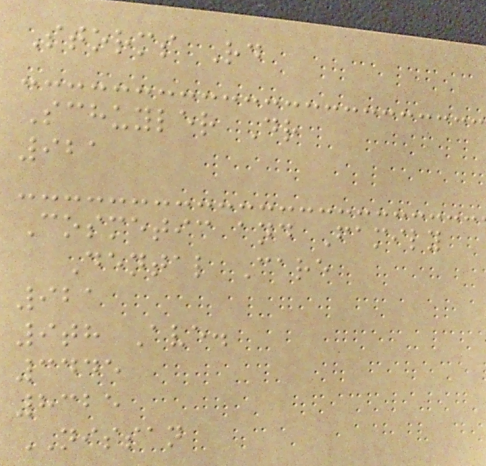Storms Rd
Schuyler Dr
921
Cosmetic and Family
Dental Care
921
9th Ave.
3445
8325
NISSAN
